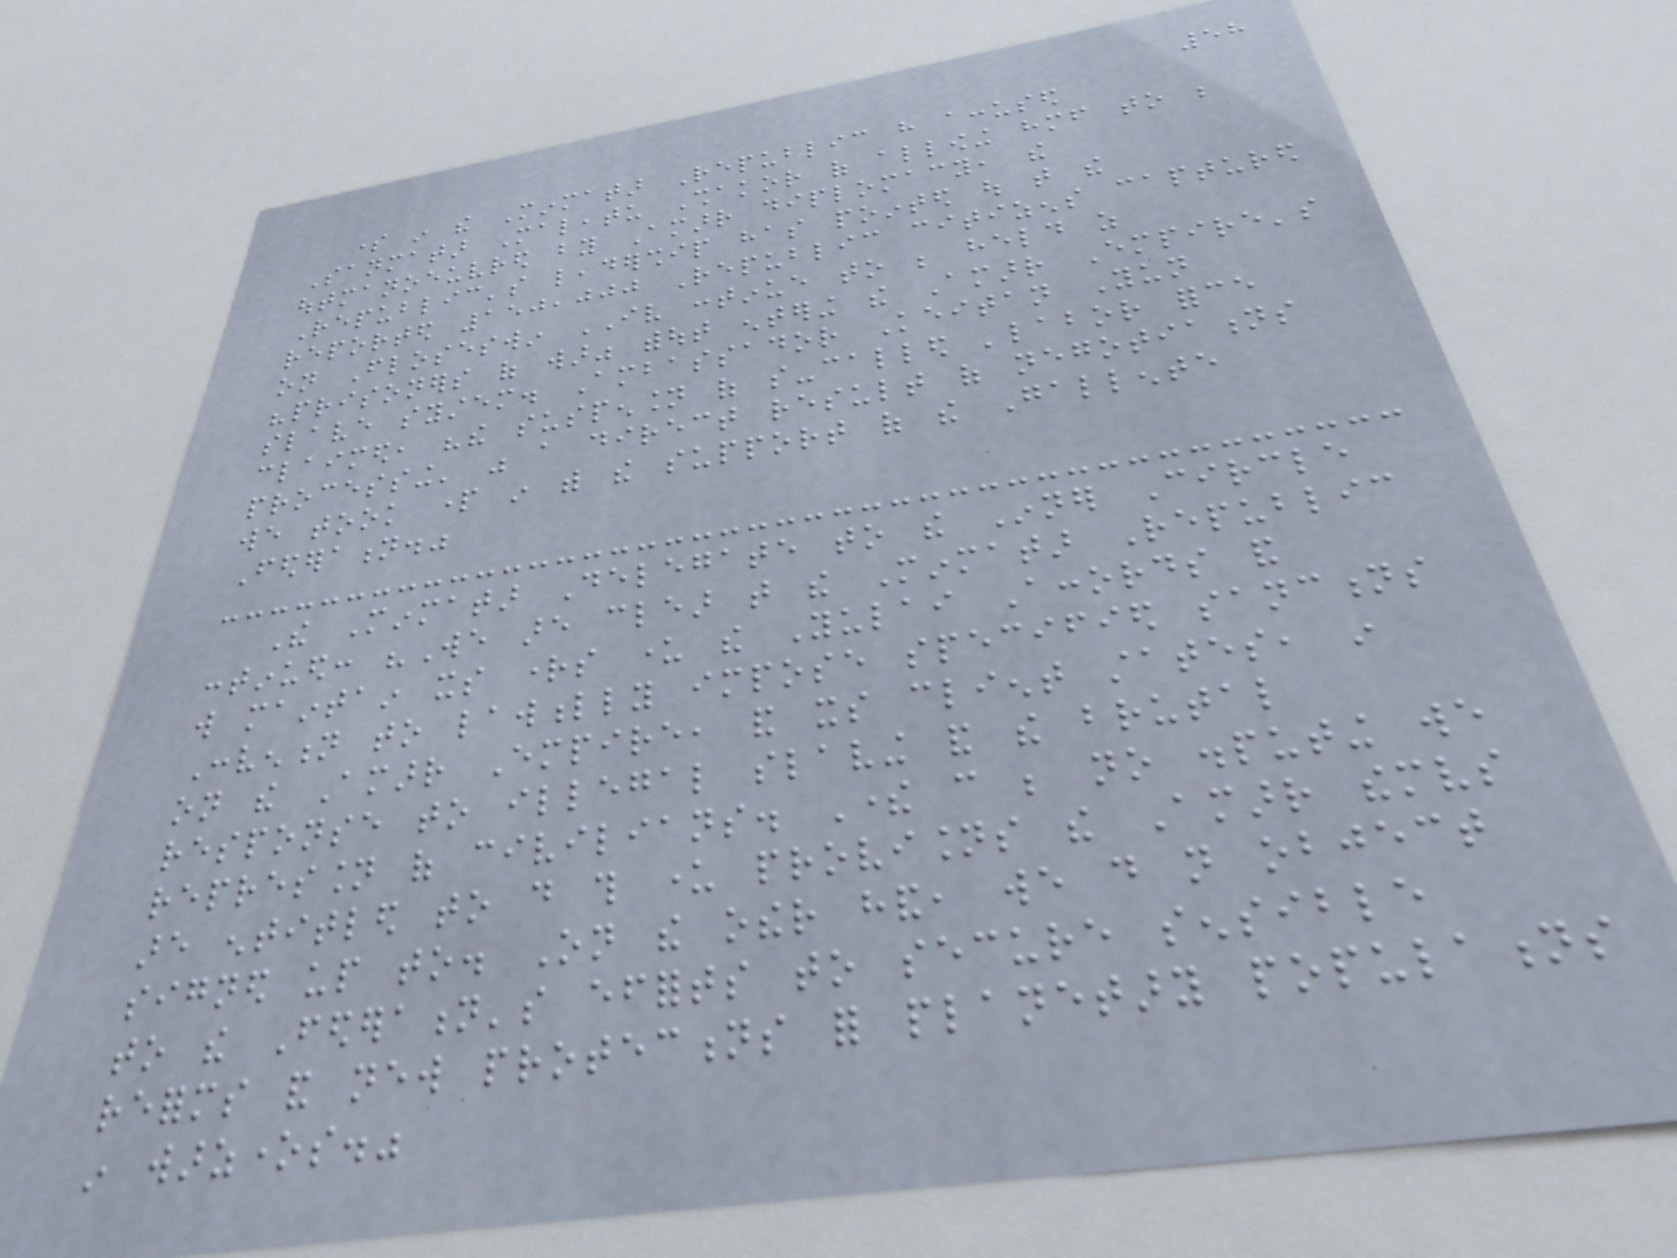58
some in the Minmatar Republic have accused
Sanmatar Maleatu Shakor of allowing himself to be
outmanoeuvred by Amarr diplomacy, the
Republic's leadership has pointed out that the
reported 150,000 Republic citizens captured
on Floseswin IV continue to be held as
"prisoners of war" without entering the Amarr Empire's
slave system. Ambassador Keitan Yun
claimed, "the suspension of so-called 'labor force
processing' was a direct result of negotiations
we took part in with the support of the Gallente
Federation."
The Minmatar Delegate to the Inner Circle
continued: "We are clear that the Minmatar Republic
will maintain its rights under the Yulai Accords and
Convention to lawfully impose specified sanctions
on the Amarr Empire, and its client states, in
response to illegal slaving and the brutal
repression of civilians. There can be no disputing we
are entitled to do this under provisions the Amarr themselves
signed up to. On the other hand, we do not object
to the Federation's efforts to secure sensible
reforms and new protections for planetary populations
in warzones."
